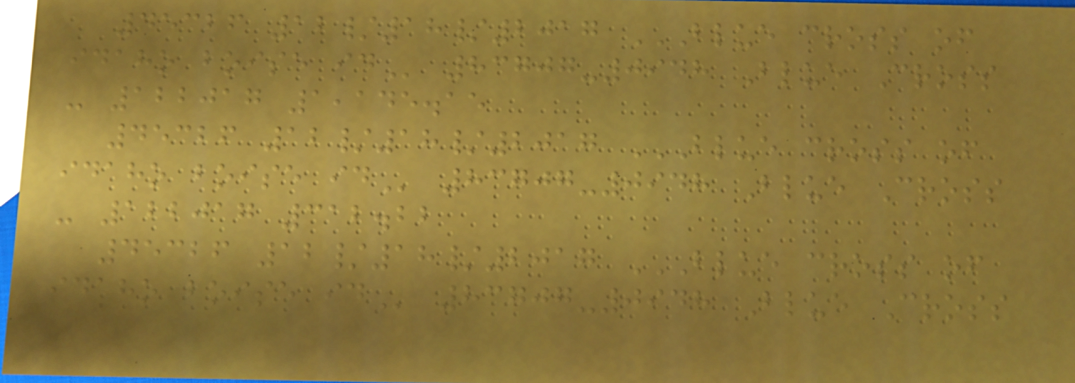45326 12/18/2017 BLUE CROSS OF
IDAHO BOISE ID 83707-0948 Blue Cross
- 122017 1,145.15
45326 12/18/2017 BLUE CROSS OF
IDAHO BOISE ID 83707-0948 Blue Cross
- 122017 312.22
45326 12/18/2017 BLUE CROSS OF
IDAHO BOISE ID 83707-0948 Blue Cross
